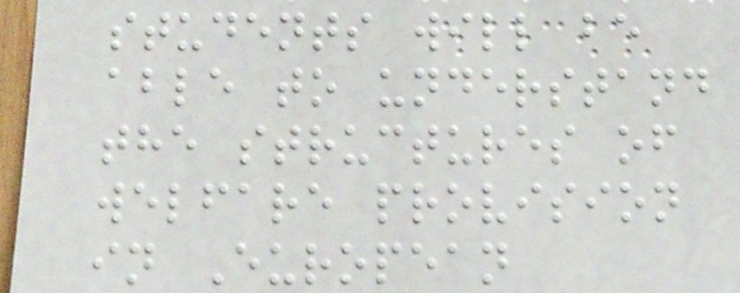students will be
able to understand
the structures of
welfare provision
in European
